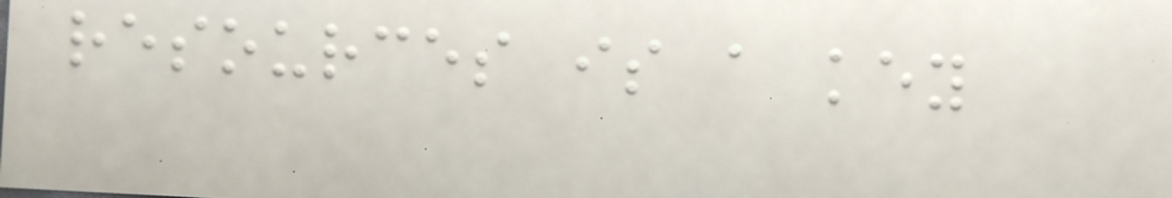resources is a key
